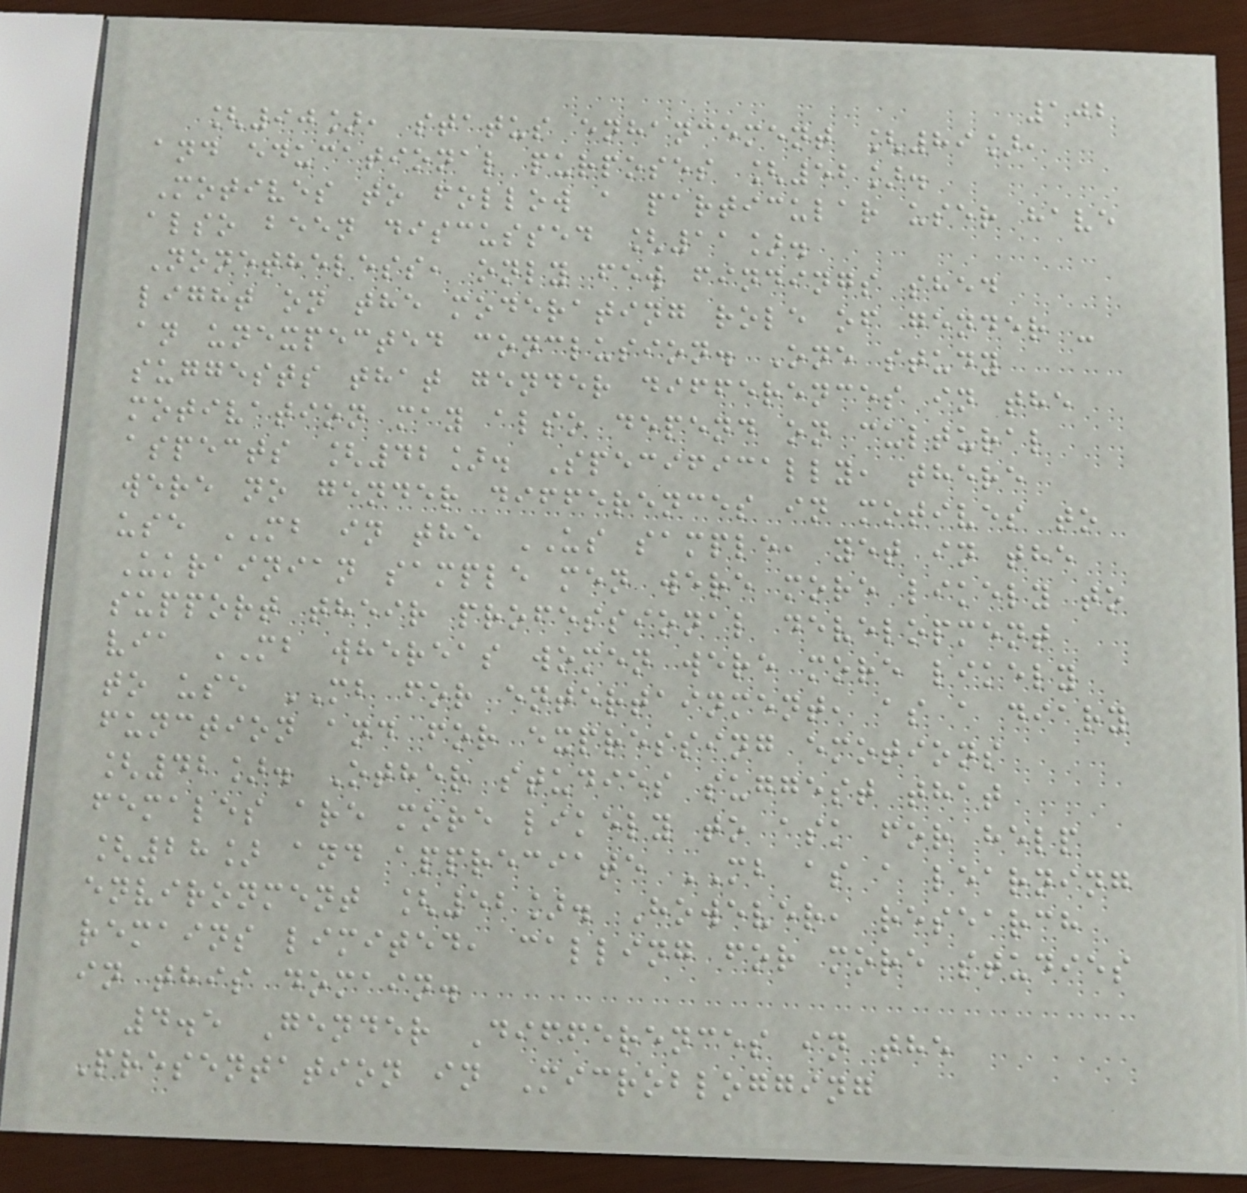102
[90], status enhancement [89],
and educational purposes [52].
Motives to follow a particular user have
also been discussed [11].
Nonetheless, only few findings shed
light on the moderating role of gender -
an unexpected conclusion. One study
suggests that gender differences in the
motivation may also depend on cultural
aspects [42]. Specifically, there
were no gender differences in motives to
use MB in the US sample, yet in the
Ukrainian sample men were more likely to
support their professional development
via MB whereas women were more likely
to use MB for entertainment, as a diary
function and for expressing emotions
[42]. Other studies suggest that
females are more likely to ask for help
[28] and appreciate MB as a learning
environment [52]. However, research
remains limited, calling for more studies
in this domain.
4.5 Gender Differences in the
Presentation in Microblogging
